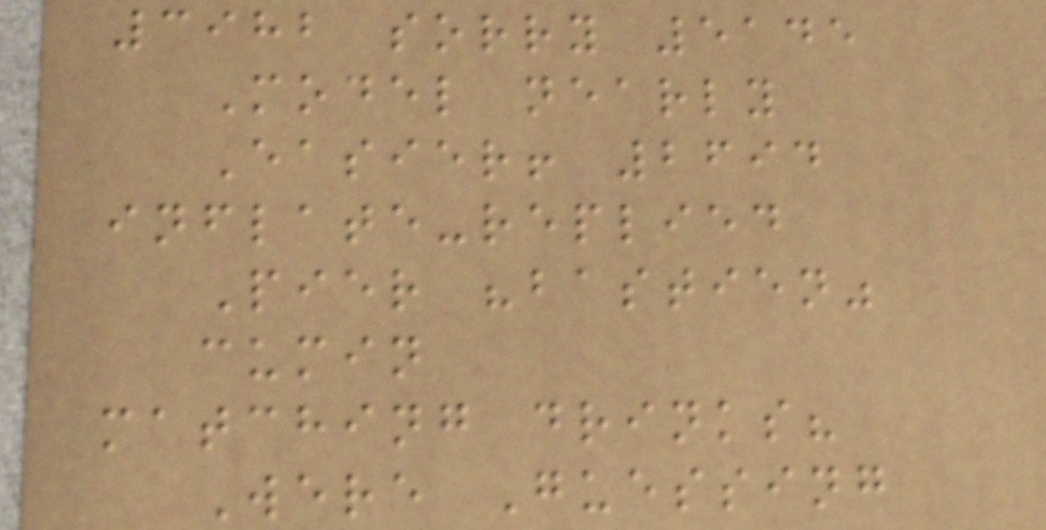3982 sorry 5145
Model nearly
Easier! 2694
inflate-replied
Pier "bastien"
cumin
matching drinks?
Were Guessing
